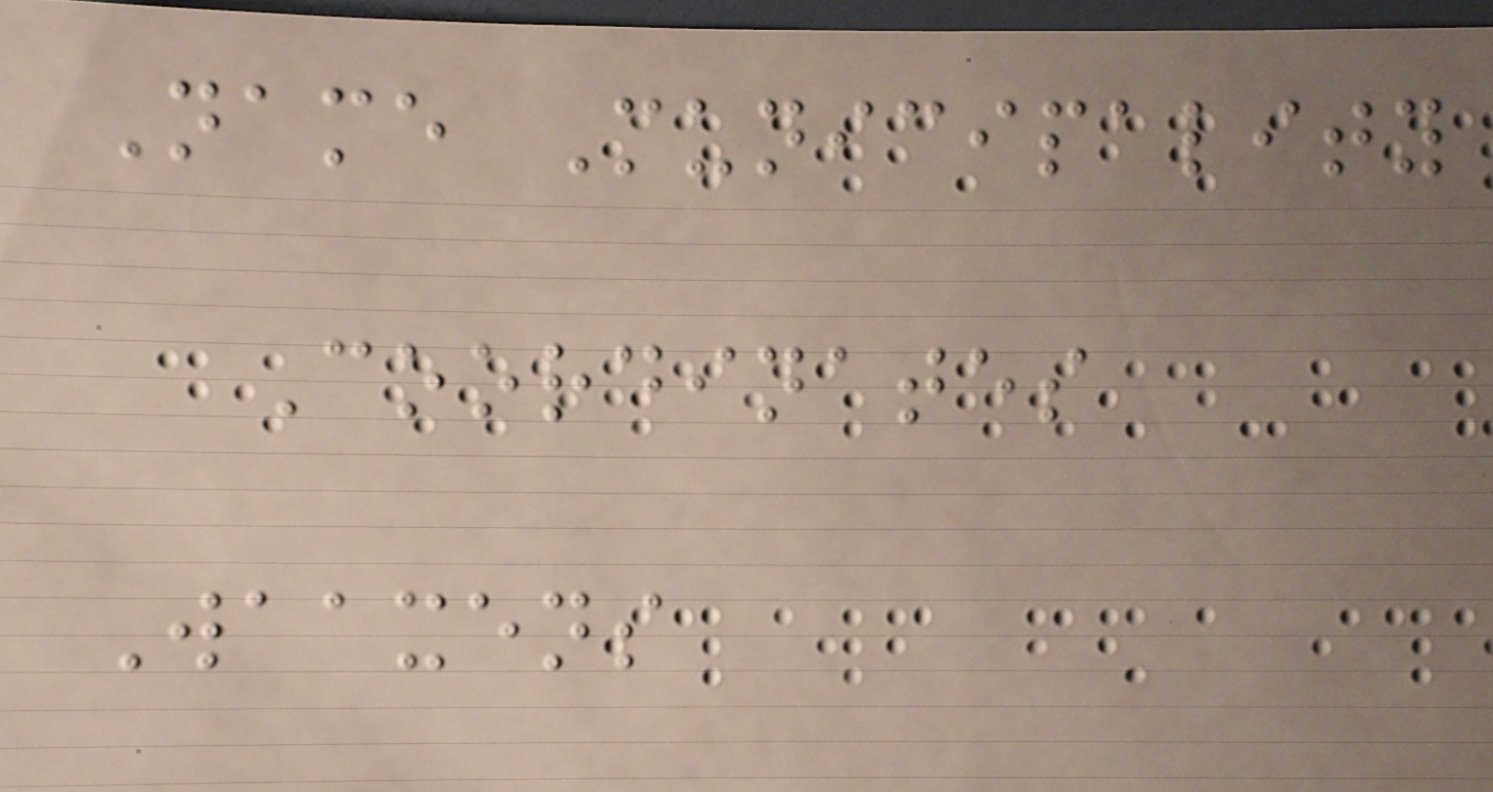Name Municipality
Coordinates
Waaxens
